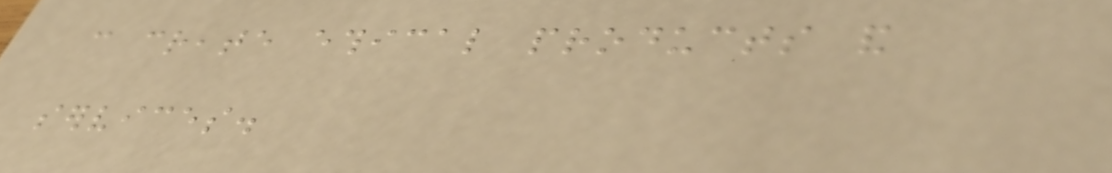can create ethical products and
services.
